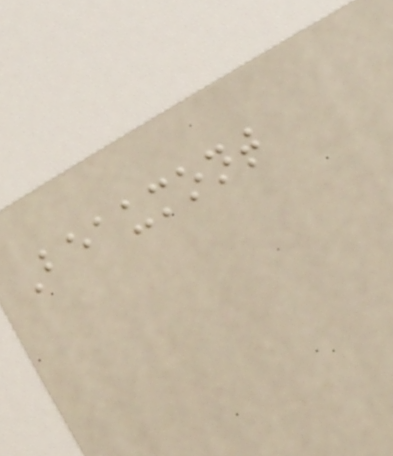Beaumont
